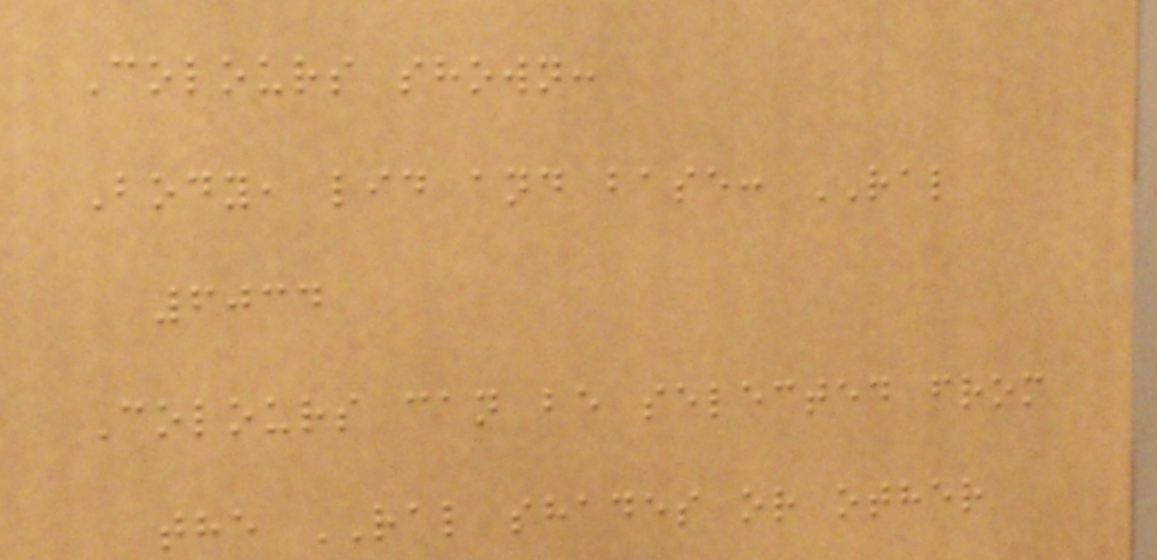Colours shown:
Body, lid and base: RAL
6034
Colours can be selected from
the RAL shades or other
